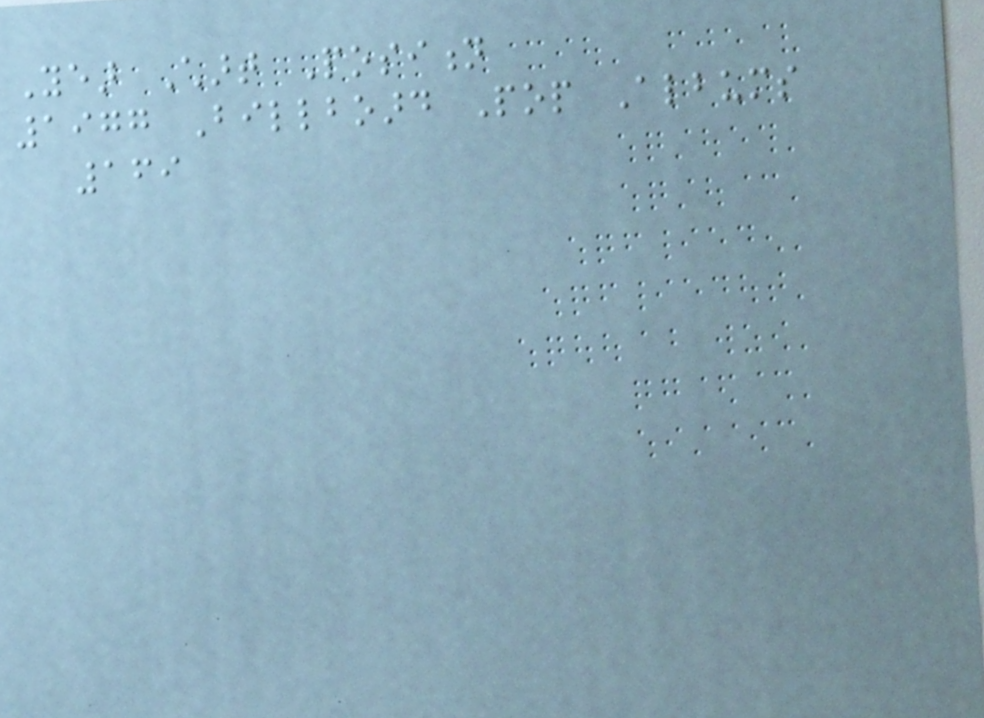Year Chart Position
1977 Billboard Pop Albums
169
